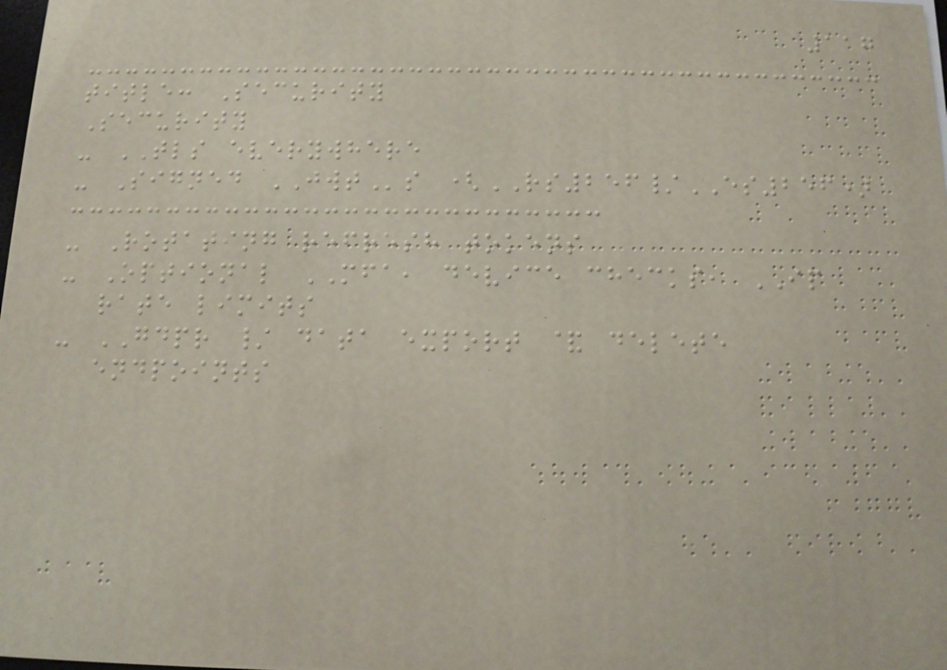117
title: Security
Security
- TLS everywhere
- Signed JWTs (RS256/ES256)
- Rotating refresh tokens
- Optional MFA, device checks, IP
rate limits
- GDPR / data export & delete
endpoints
